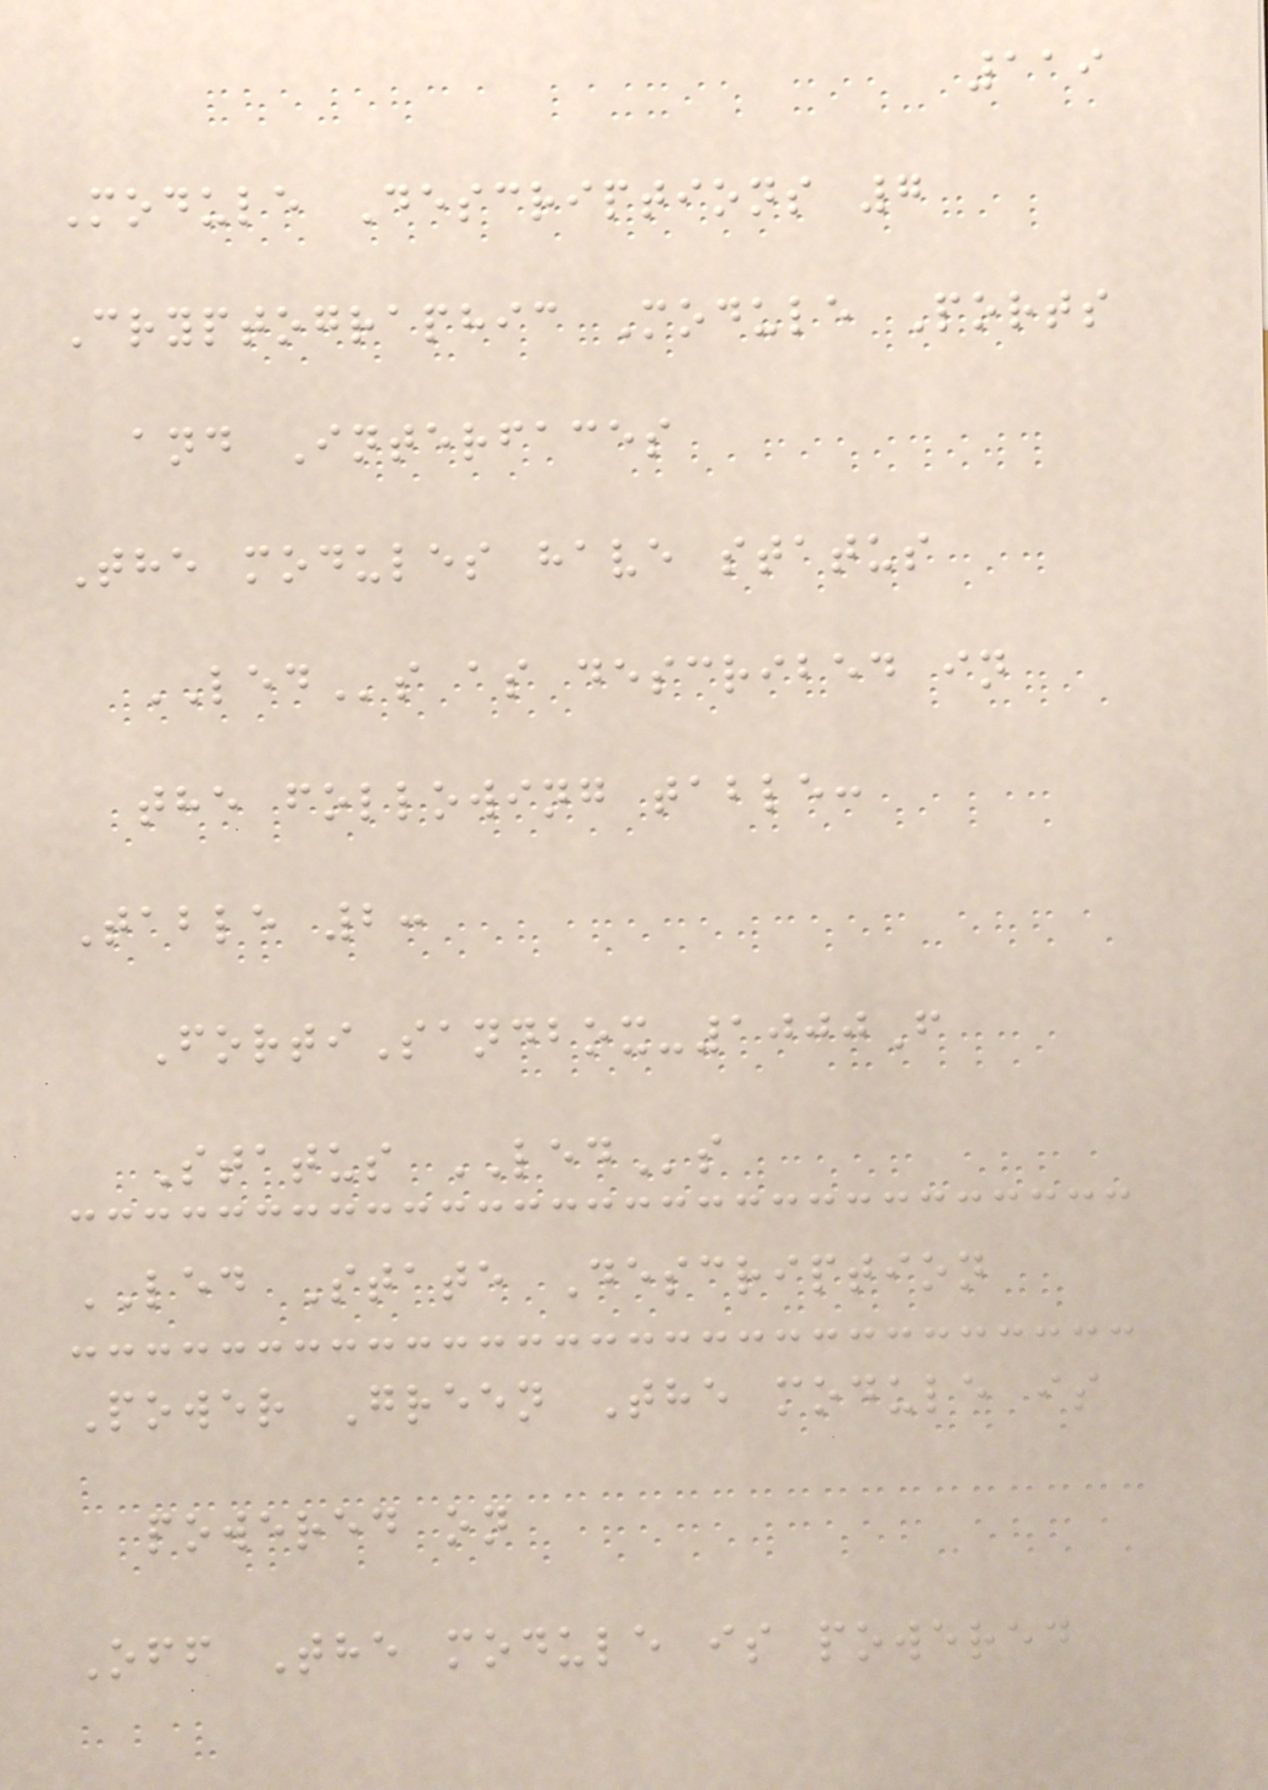119
Module Descriptions 7
Cryptographic Module Ports
and Interfaces
The modules have status
LEDs as described in
the following table:
Table 2:
FortiSandbox-1000F
Status LEDs
LED State Description
Power Green The module is
powered on
Off The module is powered
